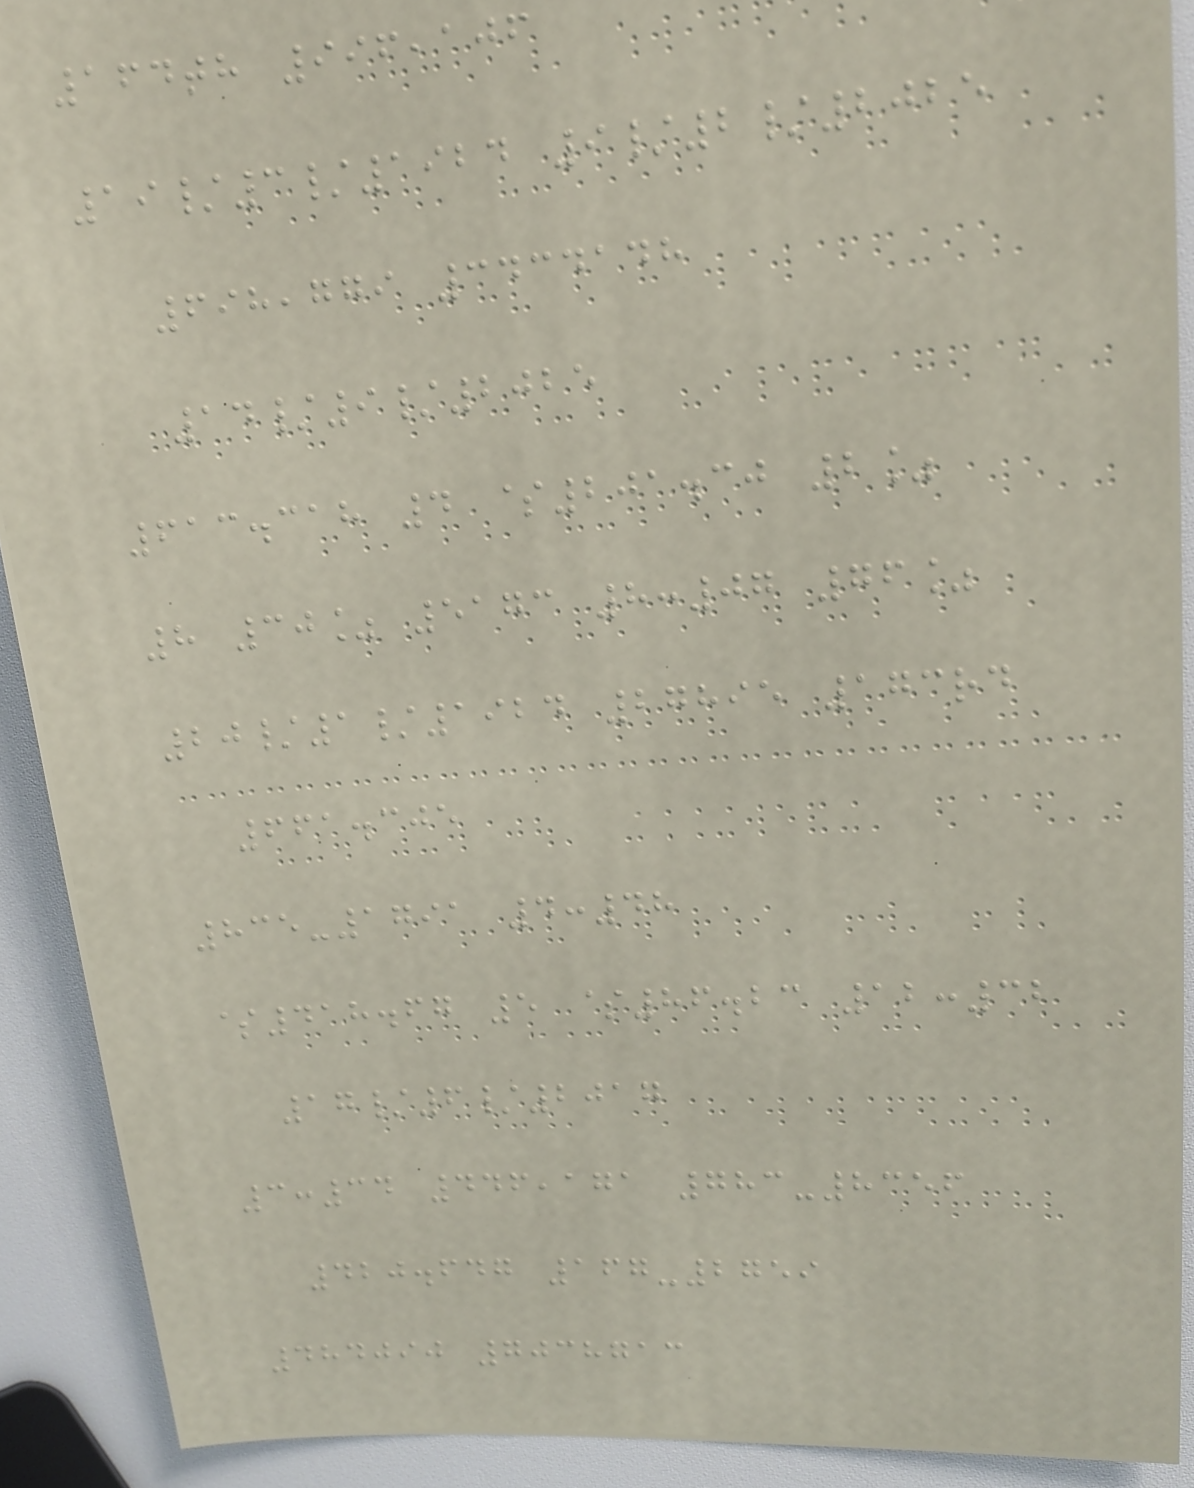164th 996,106
19/3/1924 9/2/2025
698,779 3434148
14/9/2025
613.318 4 $201.30 2%
8 30% 5173 8:07 76%
20/1/1924 27895 173rd
661.305
835-1791 4:48
$418.67 5 $86.23 12:32
17/6/2017
3:34 446,171 783-8356
420.647 167-2759
484090 7038713
